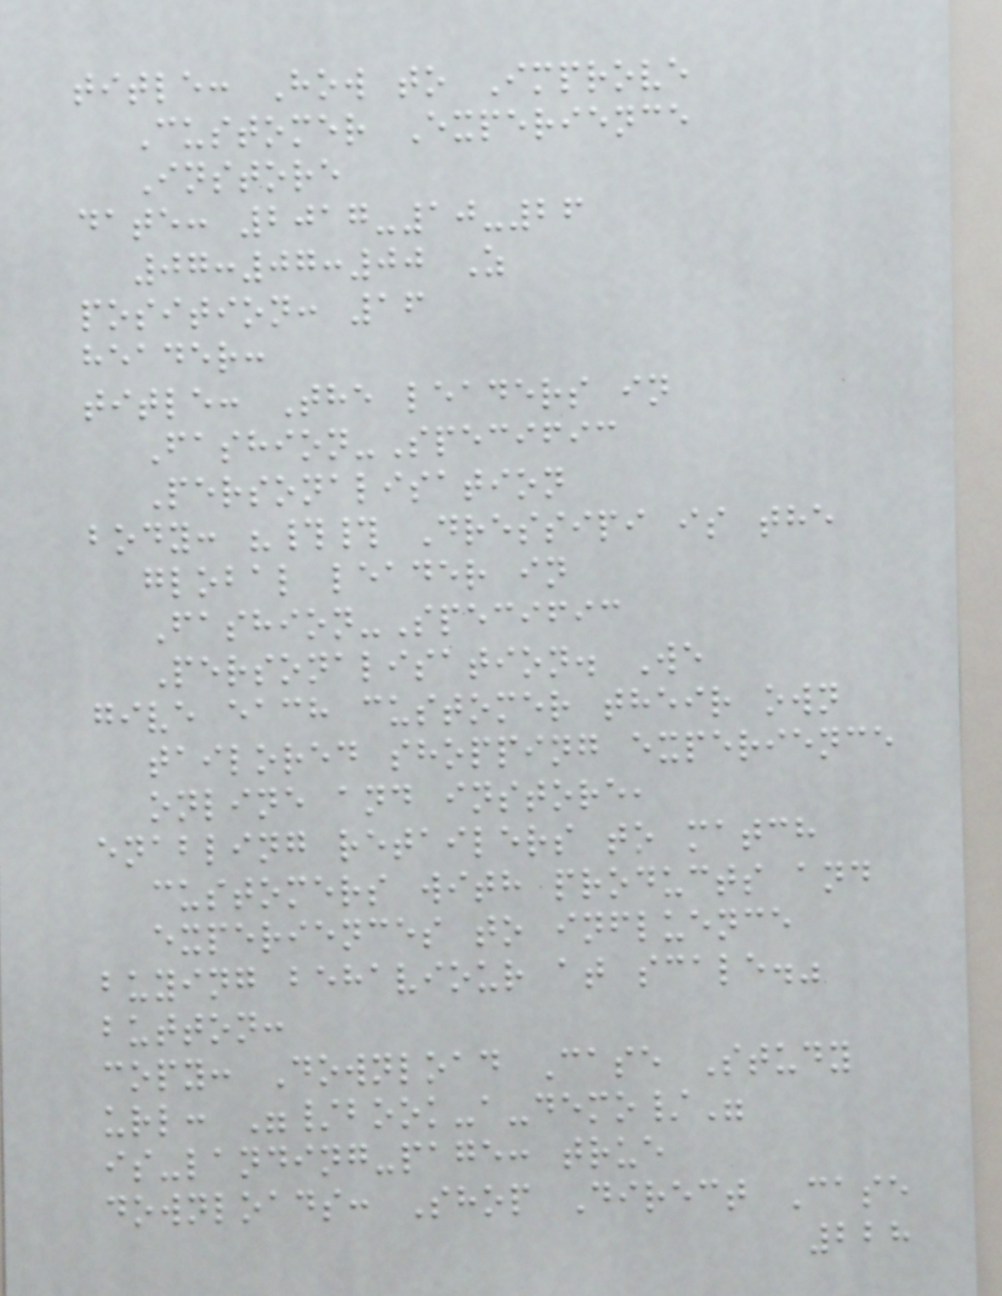title: How to Improve
Customer Experience
Instore
date: 2017-10-26
07:07:00 Z
position: 16
header:
title: The leaders in
Fashion-Specific
Personalisation
body: "## Dressipi is the
global leader in
Fashion-Specific
Personalisation. We
give each customer their own
tailored shopping experience
online and instore,
enabling retailers to match
customers with products and
experiences to influence
buying behaviour at scale."
button:
copy: Download Case Study
url: "/book-a-demo/"
is-landing-page: true
downloads: Shop Direct Case
228
